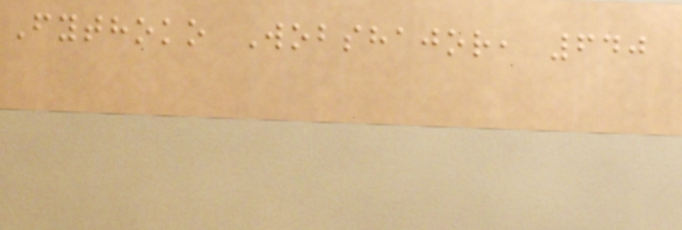Fythoko Wobshajor, 640
